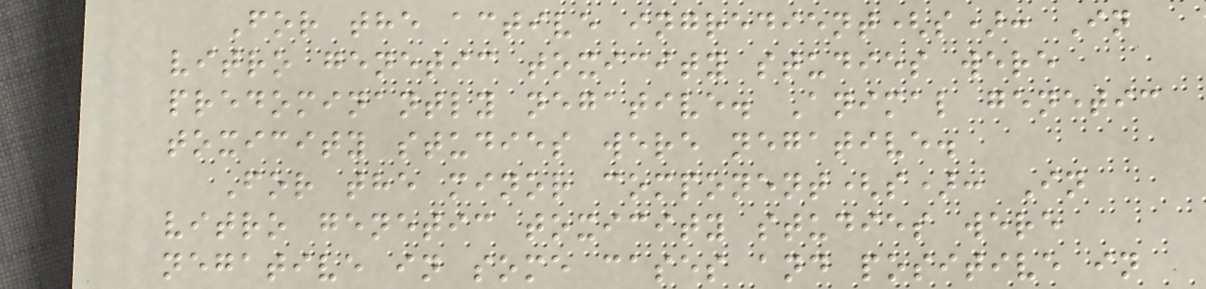For the active ingredient(s): In
vitro genetic toxicity studies were
predominantly negative. Animal genetic
toxicity studies were negative.
For the minor component(s): In
vitro genetic toxicity studies were
negative in some cases and positive in
